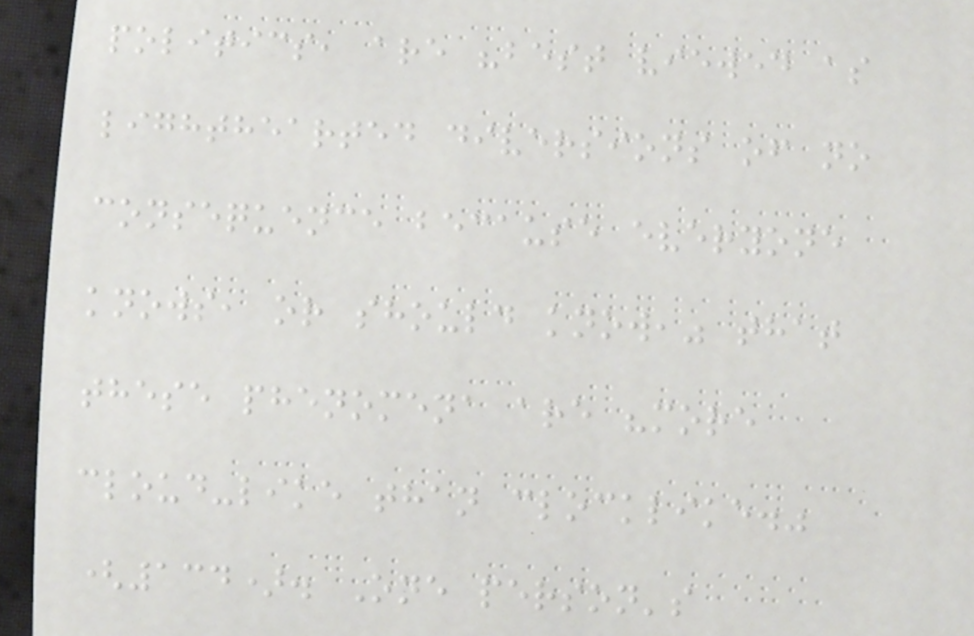politics, are "best viewed as
lighthearted diversions of no
consequence because everyone
knows, or should know," that
these phenomena are "more
cloud-like than clocklike."
(134). One person's
